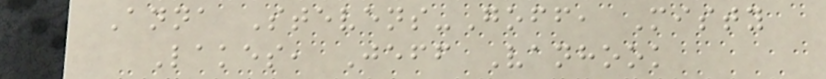Anna Stevens-Goff, Misty
Lakes, Jeff Vanhook
